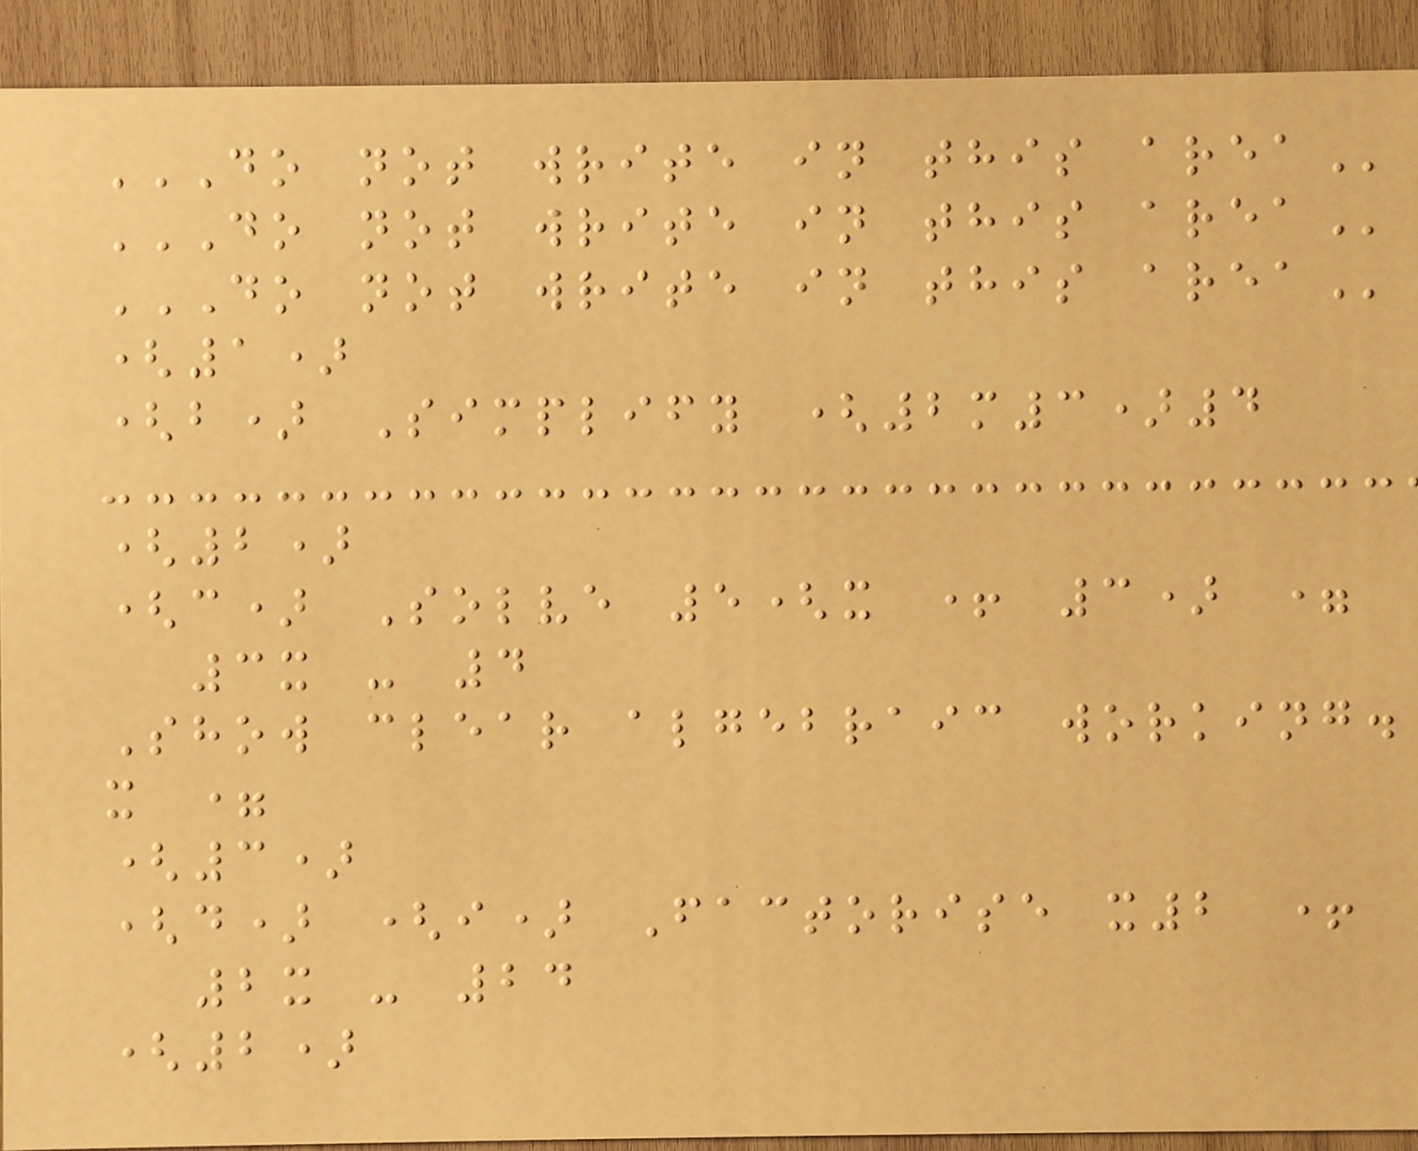DO NOT WRITE IN THIS AREA
DO NOT WRITE IN THIS AREA
DO NOT WRITE IN THIS AREA
(1)
(b) Simplify (2m3)4
(2)
(c) Solve 5(x + 3) =
3x - 4
Show clear algebraic working.
x =
(3)
(d) (i) Factorise x2 +
2x - 24
(2)
